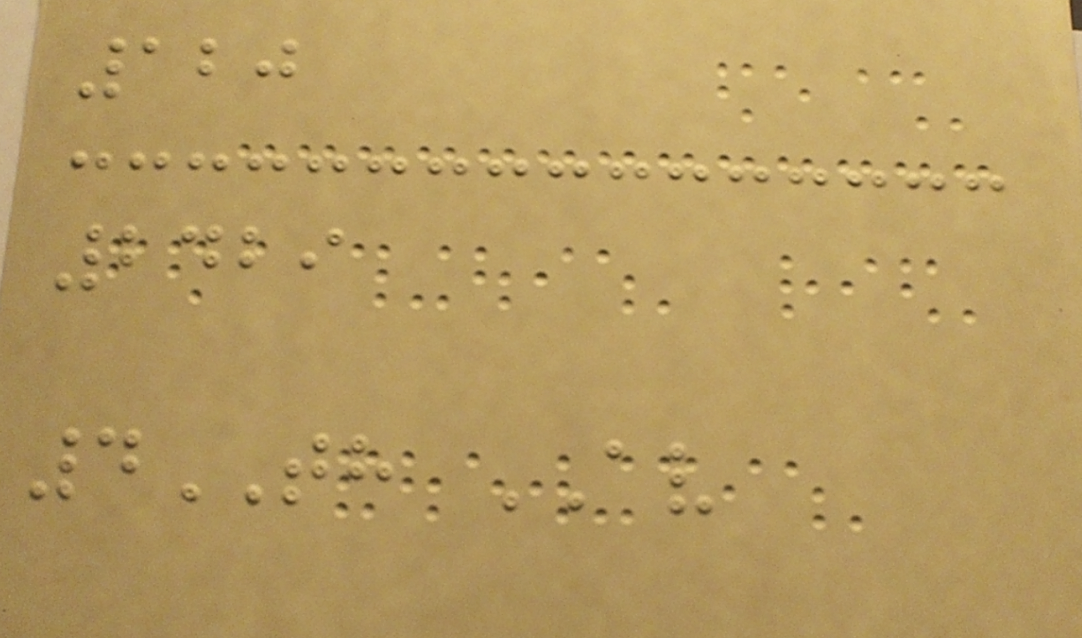120
2429
4TH AV
